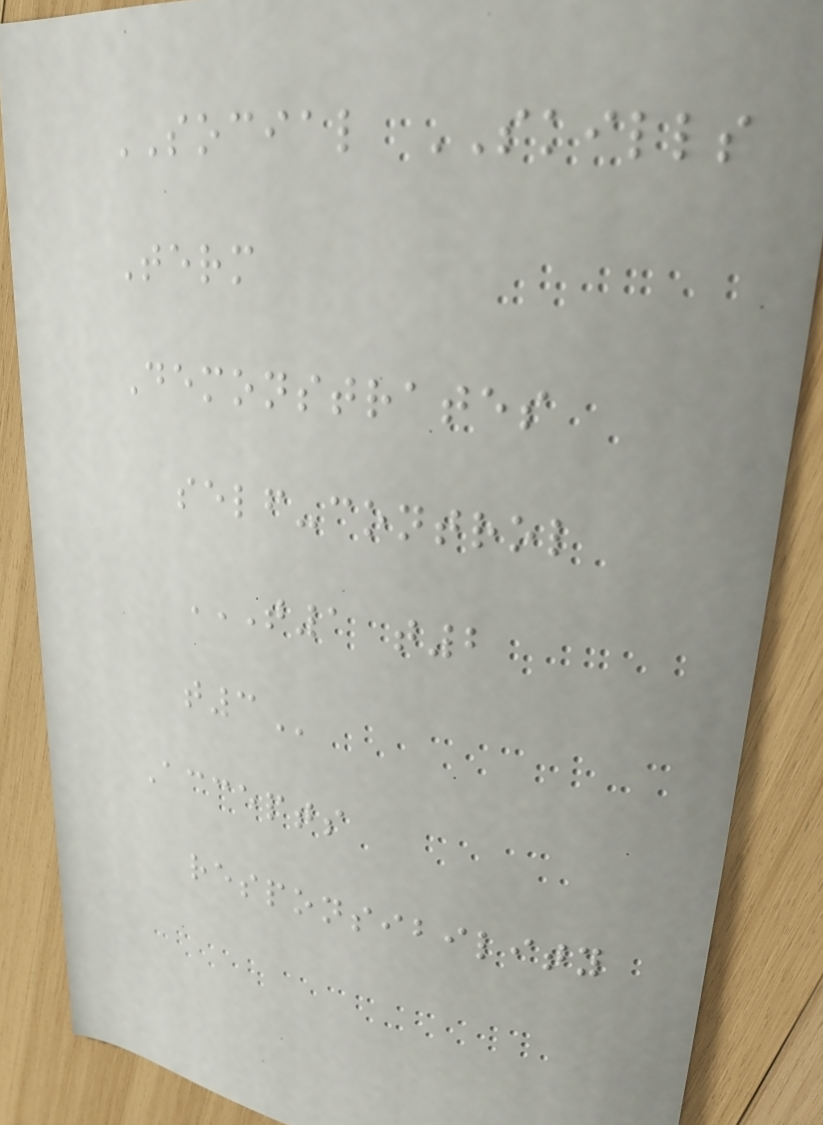SOCIAL SKILLS
Term
Demonstrates
self-control
T1 T2
T3
Accepts
responsibility
